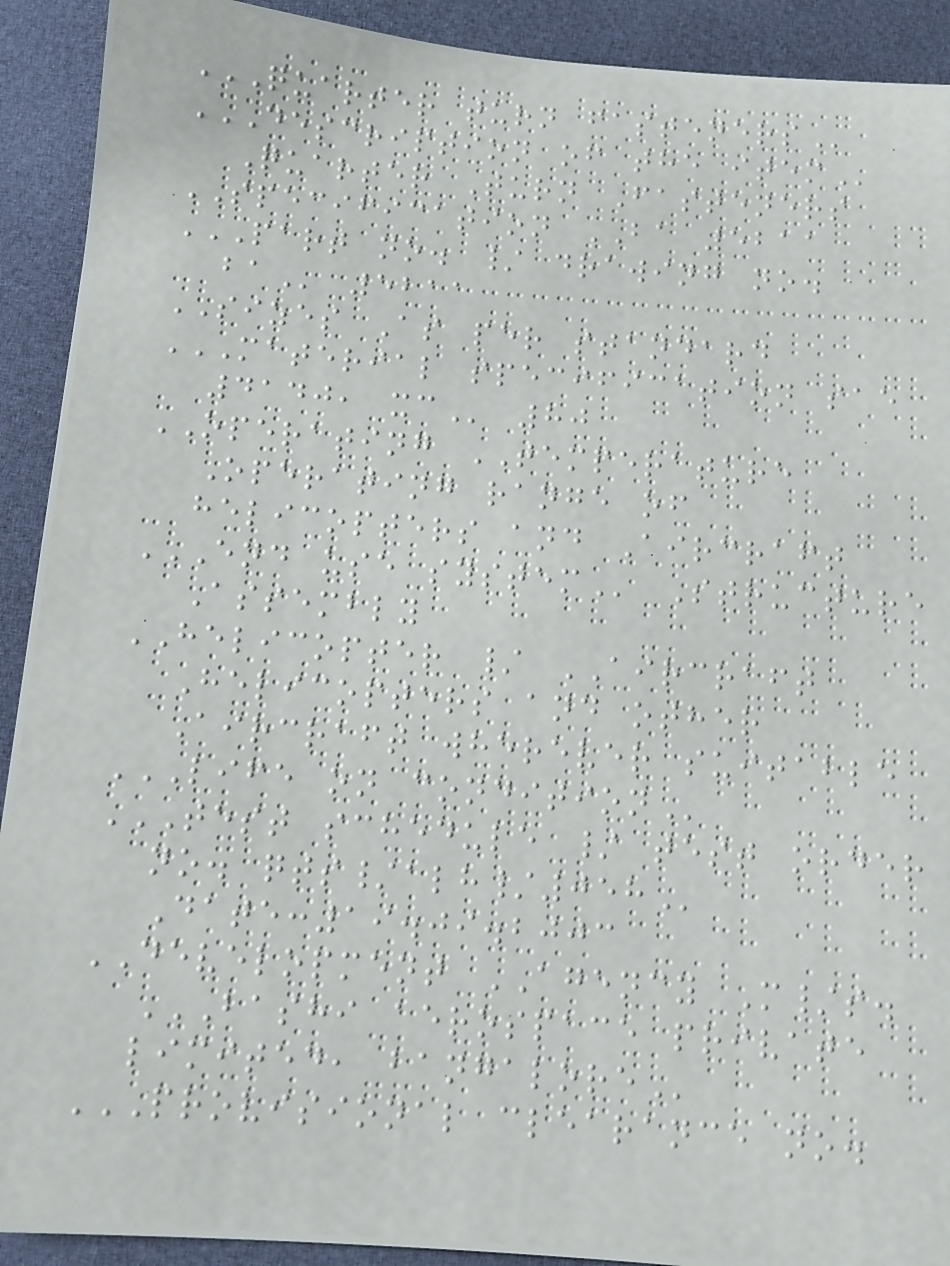QUARTER TURN FASTENERS
DESCRIPTION OF THE ITEM
Quarter Turn Fasteners
SPECIFICATION BA 5211
PART NO. / DRAWING NO.
BA 5211
SIZES As per standard
MATERIAL SPECIFICATION SAE
4140, XC 80
OPERATING TEMPERATURE
Operating range of
helicopters and Aircraft
END USE SYSTEM Structure
Assembly
HELICOPTER / AIRCRAFT
Helicopters and other
Aircraft wherever suitable
LIFE ON CONDITION
TEST SCHEDULE / TEST ORDER
NO. QTS/ALH/058
Date:19.09.2003
DEVELOPMENT AGENCY M/s.
BASHI AEROSPACE PRIVATE
LIMITED, BANGALORE
PROVISIONAL CLEARANCE NO.
